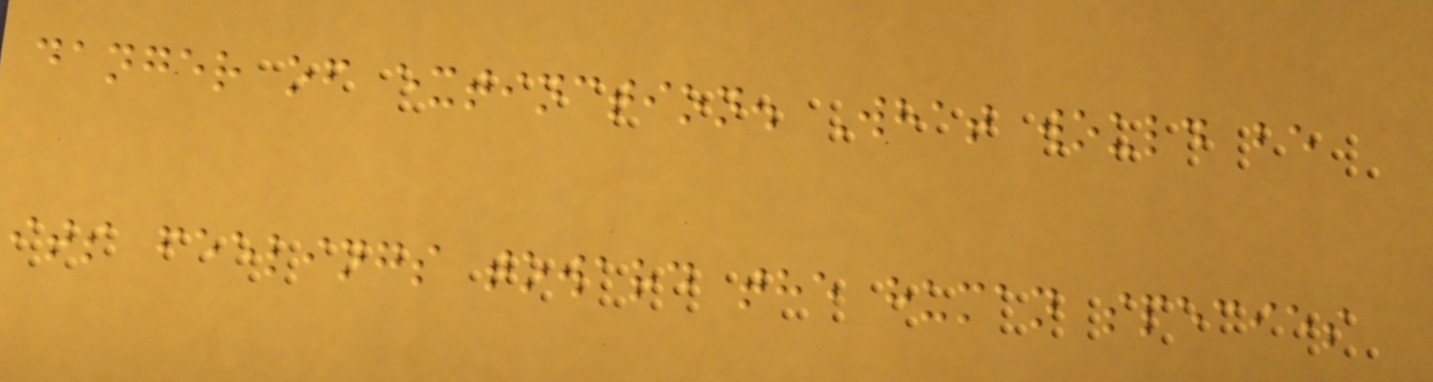danger of extinction. What would be
its feelings toward the human species
